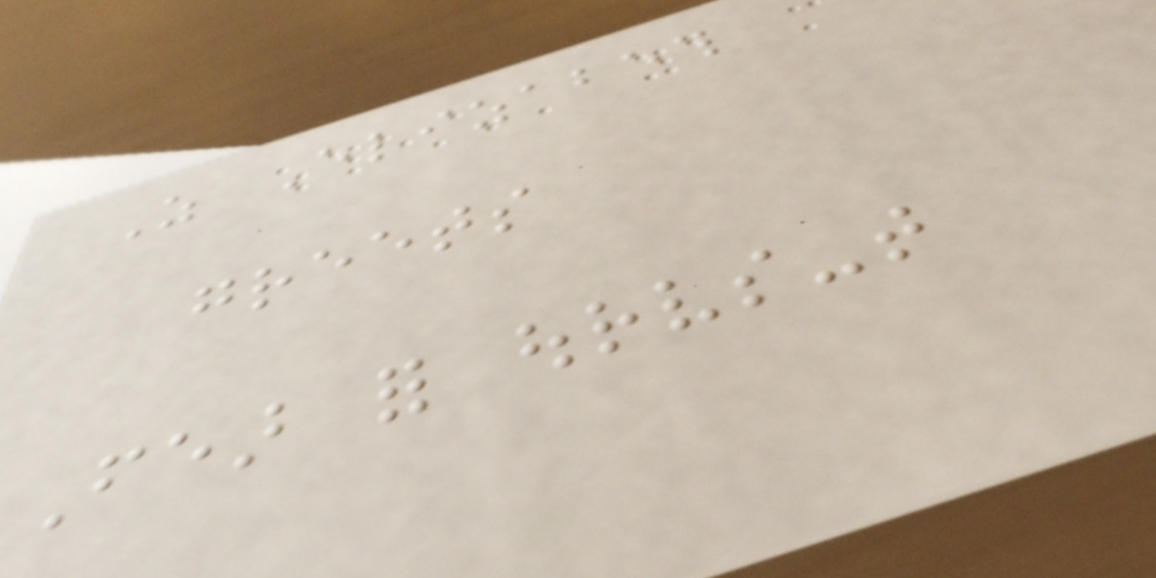As Elizabeth
greets
Fear for ourselves-that
